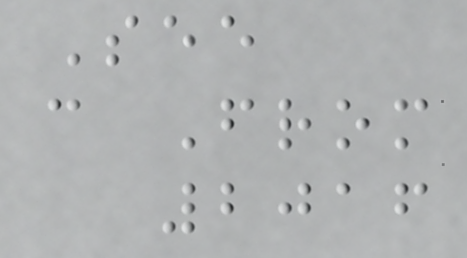See
c From
2016
